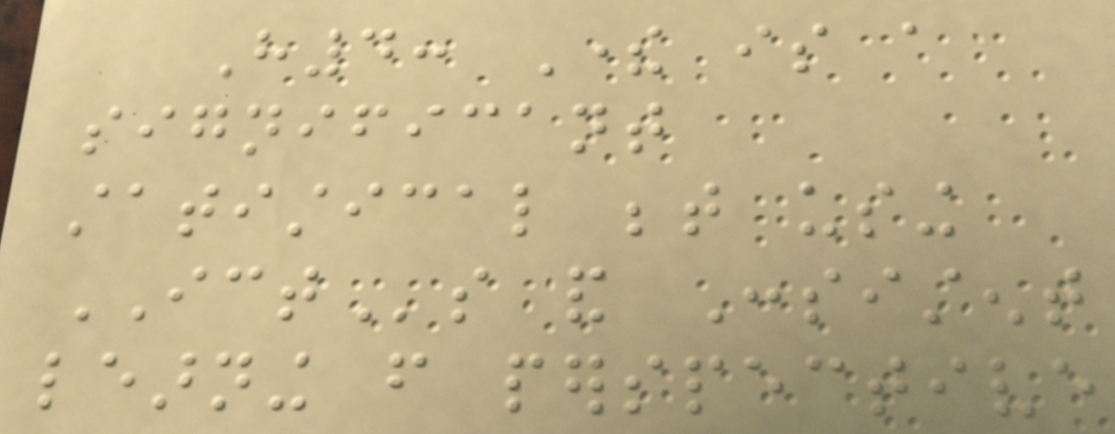H4: There is a
significant
statistical between using
ICTs and Consistent
learning from perspective
